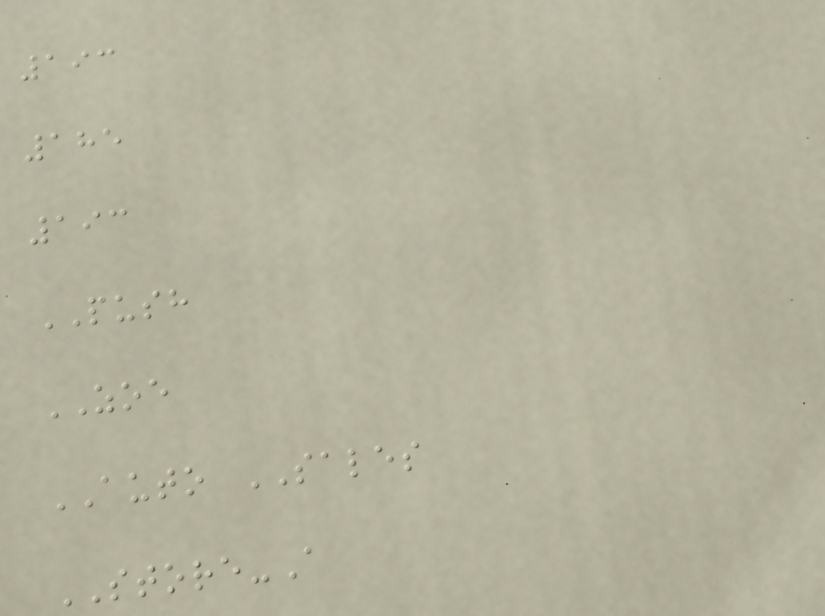193
185
193
PUSH
ZOE
AUTO SALES
STORE-A
